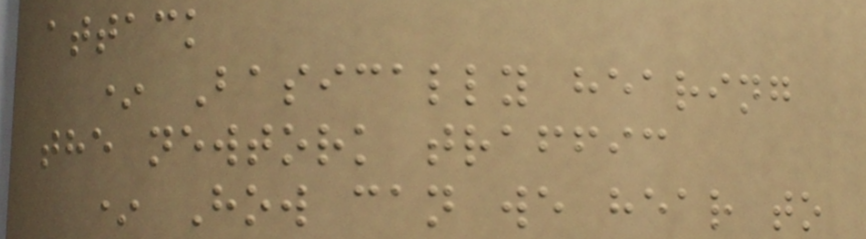attack
* Basically hearing
the newtork traffic
* How can we hear to
